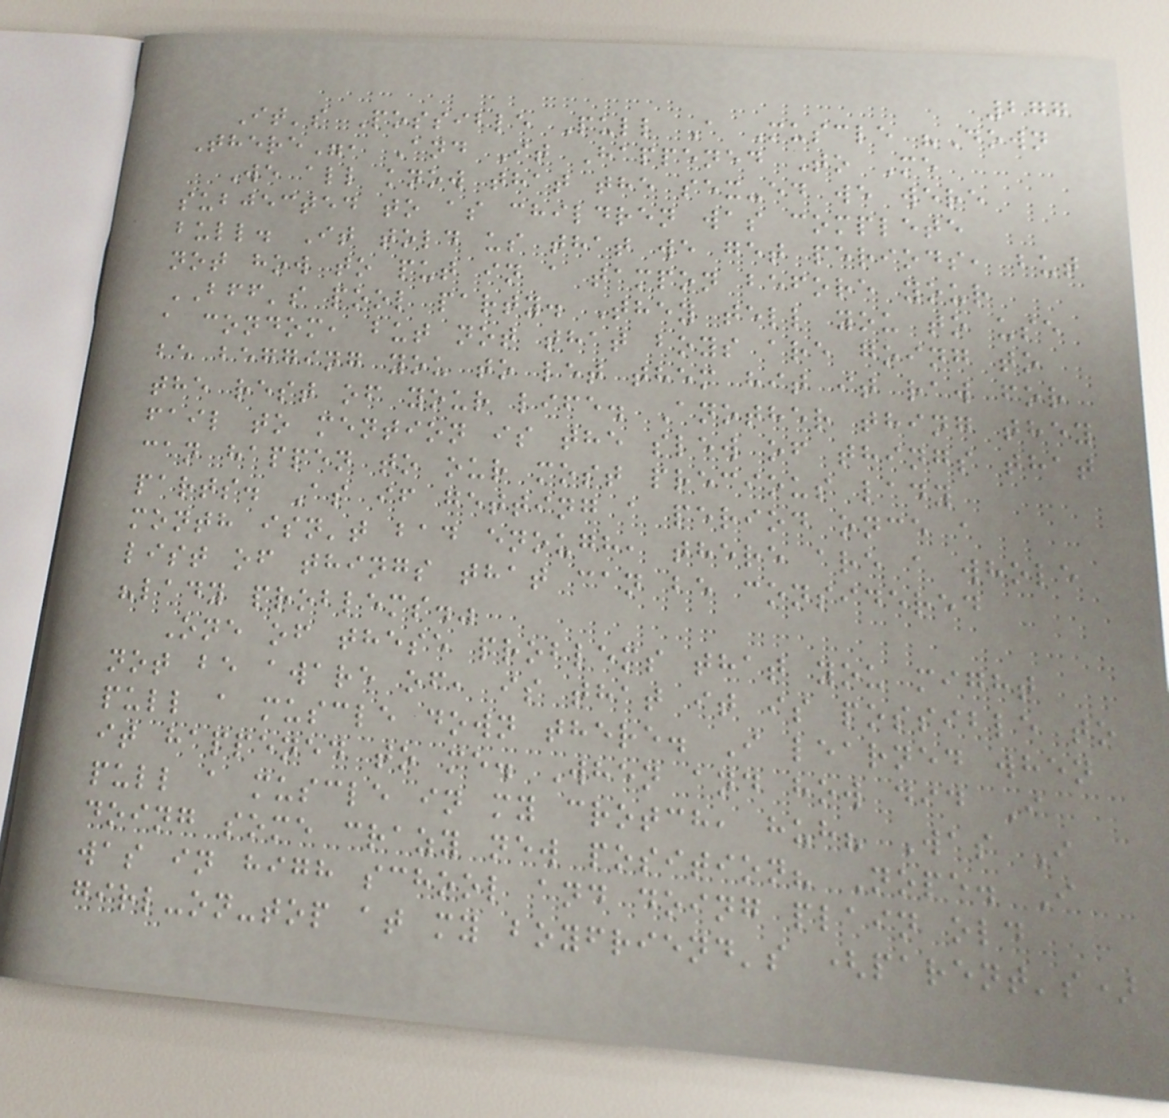277
It's Possible Pull A Muscle "Down
There", And It Happened To Me
We all know that the sex-ed we were
subjected to as children was complete
bull. It told us that we get periods, but
not how to put in a tampon before your
BFF's pool party. They tell you to use
a condom, but not that boys are going to
be begging you to let them hit it raw for
the rest of your life. Another thing they
fail to mention is the slew of things that
can happen to our most precious lady
parts. As if getting a period once a
month isn't bad enough, there are a whole
list of things that can be considered
"lady problems."
One of these problems that you might
not be aware of, is that it is possible to
pull a muscle down there. I learned when
it happened to me. When and how did I
pull a muscle in my crotch, huh? Was I
doing some crazy new position? Nope. I
was in high school and doing plain old
girl-on-top at my boyfriend's (parent's)
